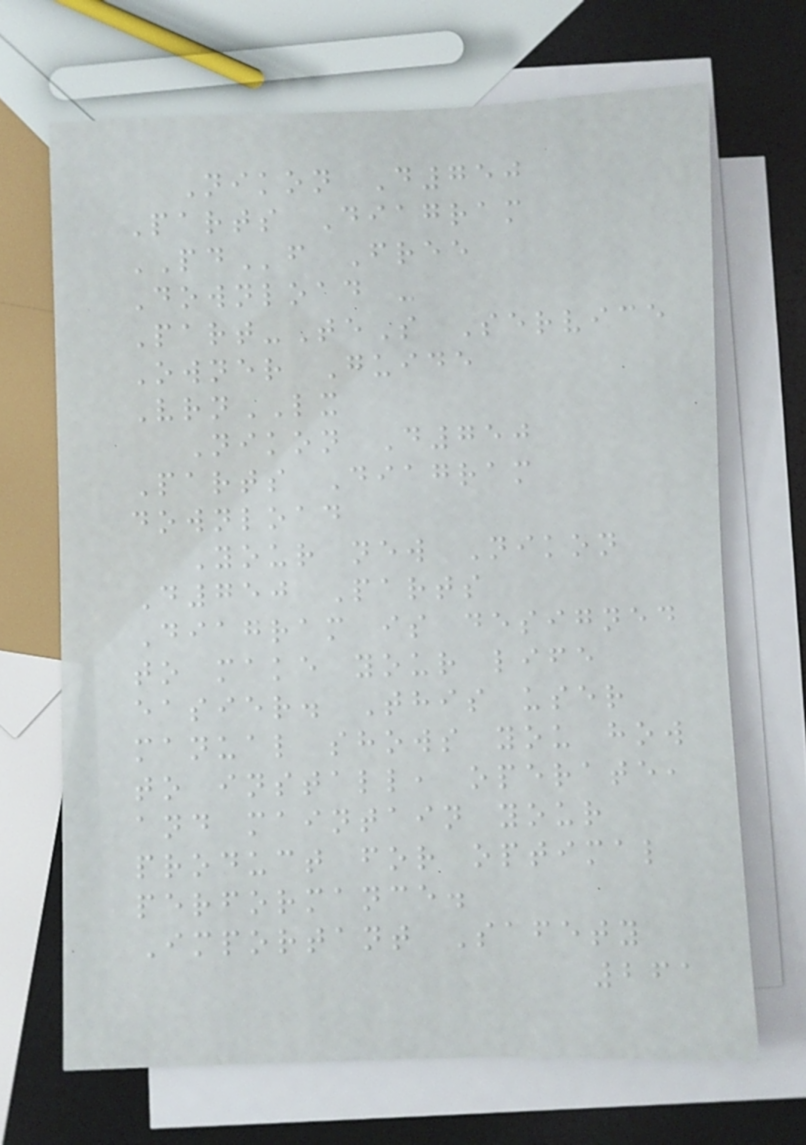Nikon D750
Parts Diagram
PDf Free
Download -
Part-TeS Service
Owner Guide
VrnLX
Nikon D750
Parts Diagram
download
Your new Nikon
D750 Parts
Diagram is designed
to make your life
easier. This user
manual shows you how
to install, operate,
and maintain your
product for optimal
performance.
Important Safety
261
